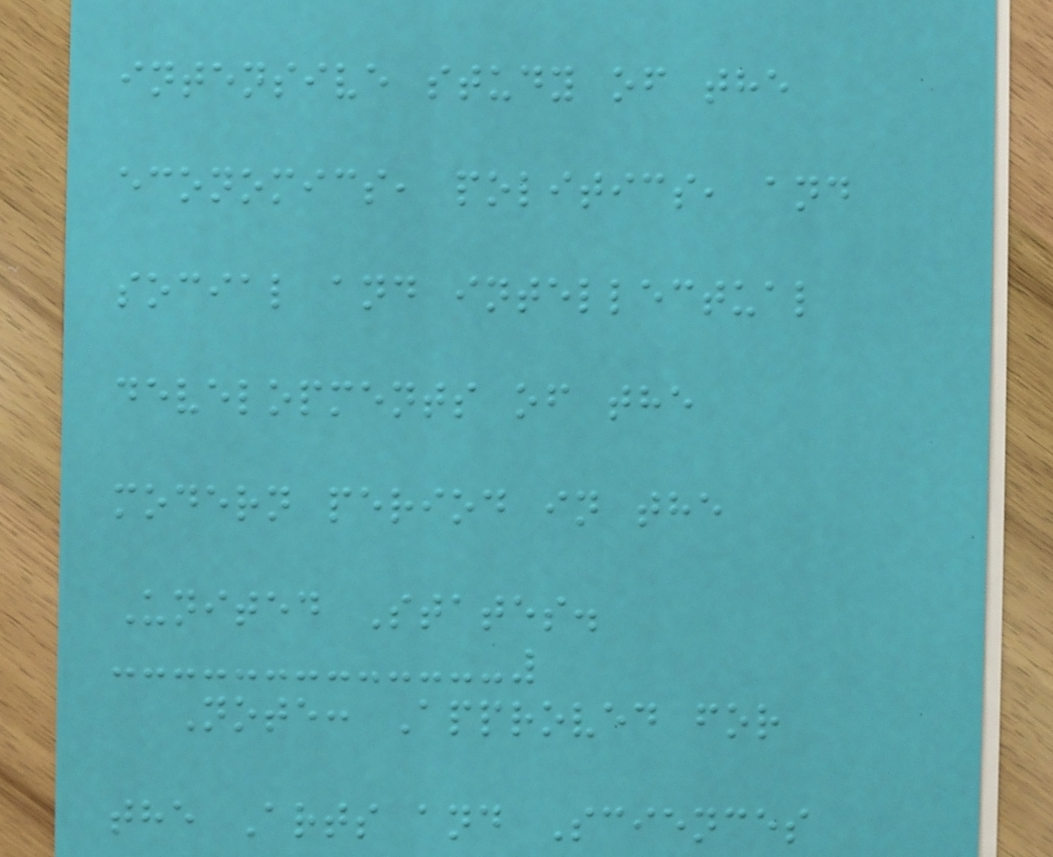intensive study of the
economics, politics, and
social and intellectual
developments of the
modern period in the
United States.
Note: Approved for
the Arts and Sciences
